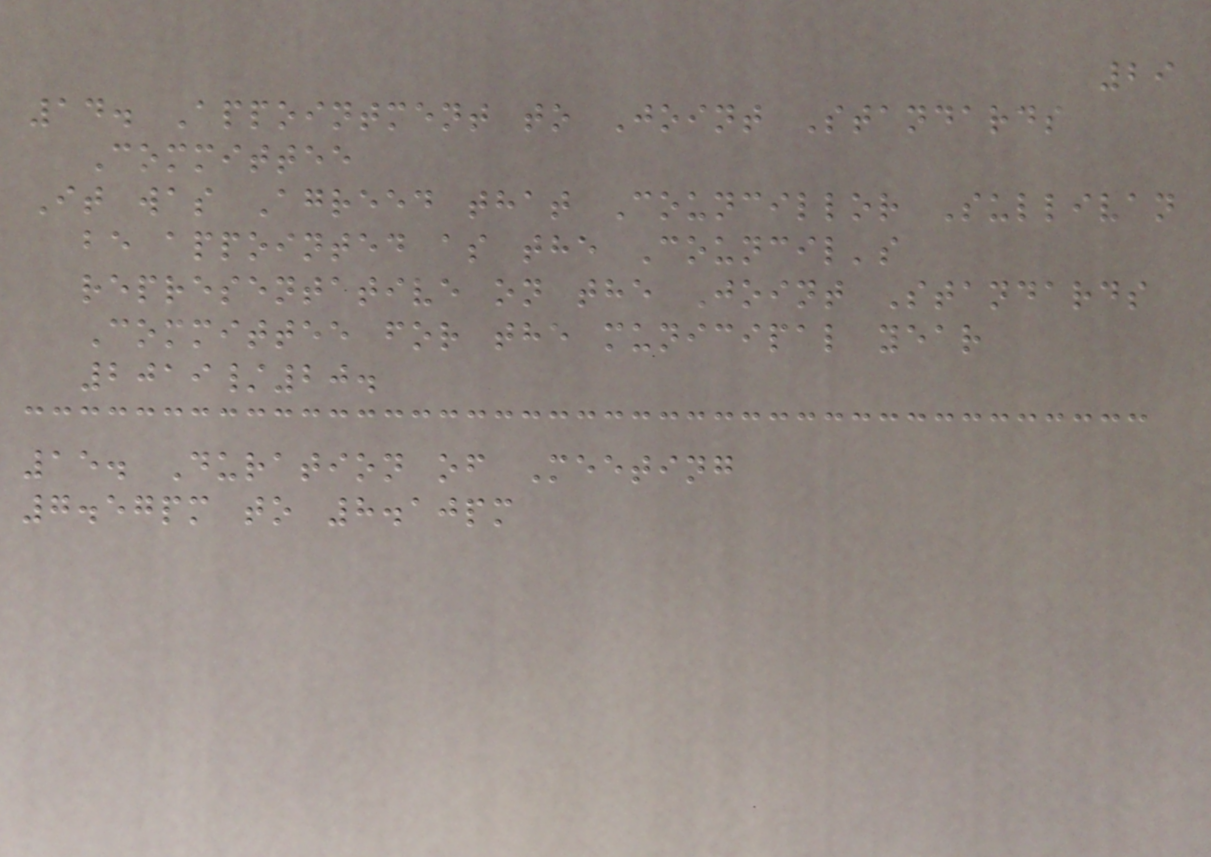29
14. Appointment to Joint Standards
Committee
It was Agreed that Councillor Sullivan
be appointed as the Council's
representative on the Joint Standards
Committee for the municipal year
2019/20.
15. Duration of Meeting
7.57pm to 8.10pm
